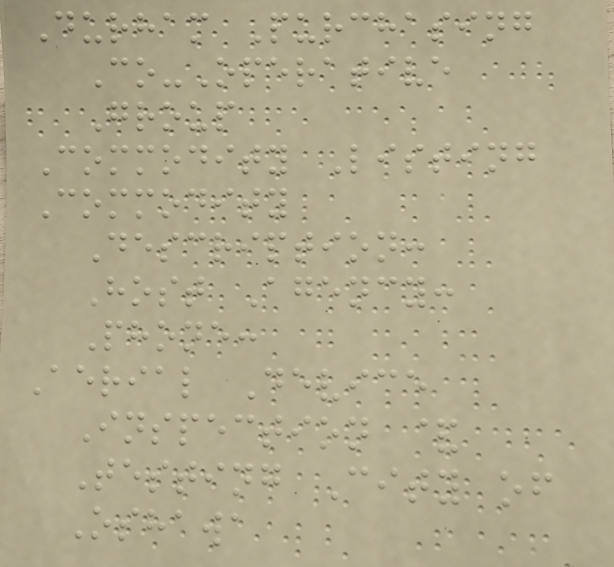Durham Purchasing
Co-Operative
Group
Commodity Listing
Commodity
Description:
Host Agency:
Phone:
Aerial Device
Inspection &
Testing City of
Oshawa
